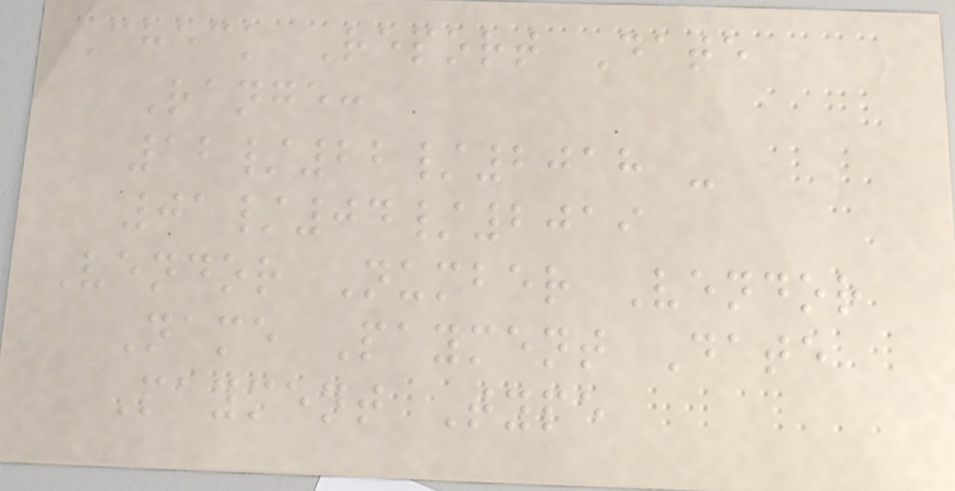Check Report Date
Range:
12/22/2018 -
01/04/2019
Vendor Number Vendor
Name Payment Date
Payment Type
